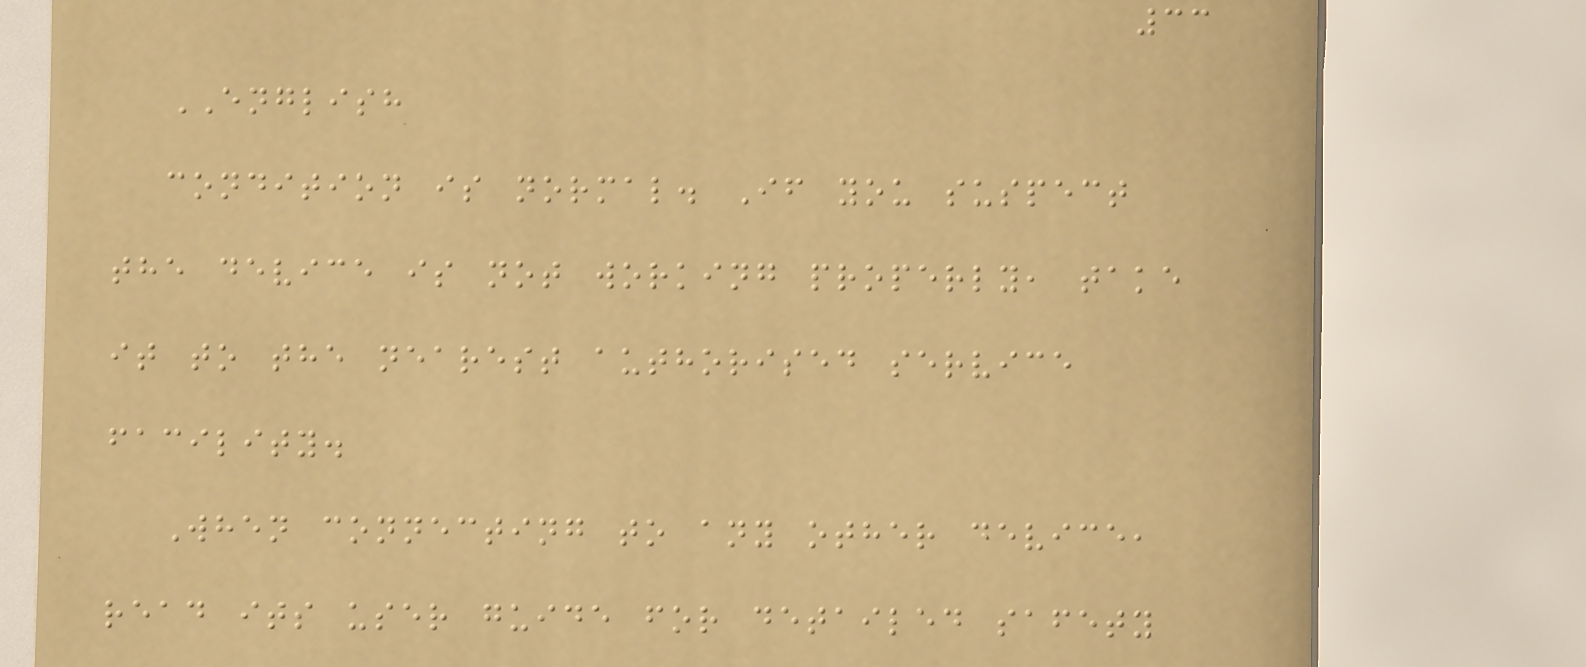33
ENGLISH
condition is normal. If you suspect
the device is not working properly, take
it to the nearest authorised service
facility.
When connecting to any other device,
read its user guide for detailed safety
